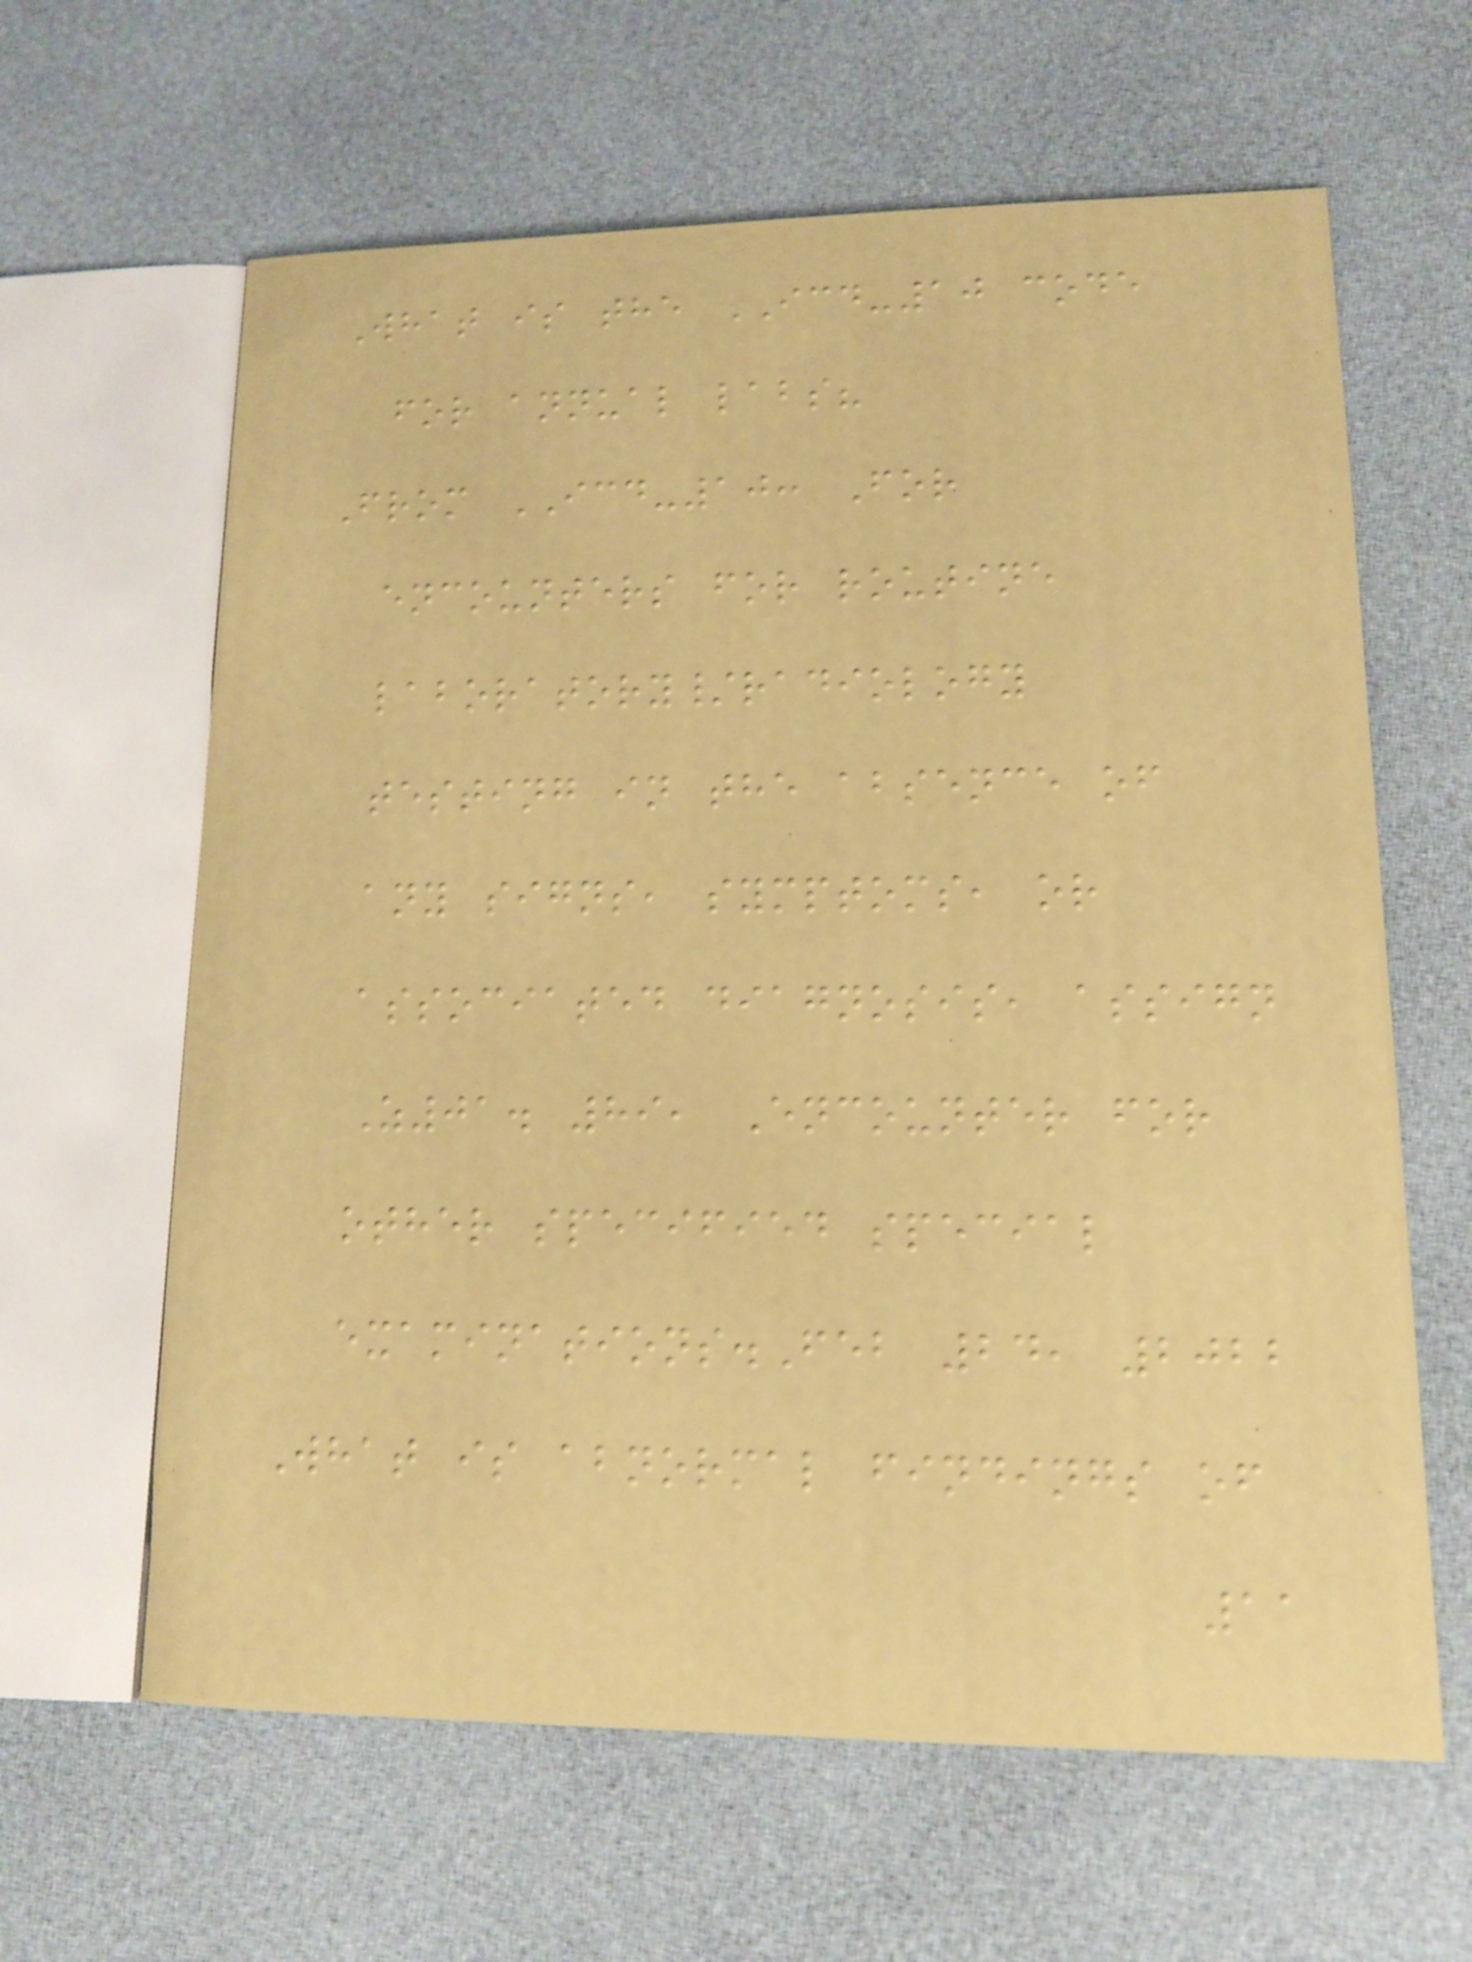What is the ICD-10 code
for annual labs?
From ICD-10: For
encounters for routine
laboratory/radiology
testing in the absence of
any signs, symptoms, or
associated diagnosis, assign
Z01. 89, Encounter for
other specified special
examinations.Feb 24, 2022
What is abnormal findings of
11
